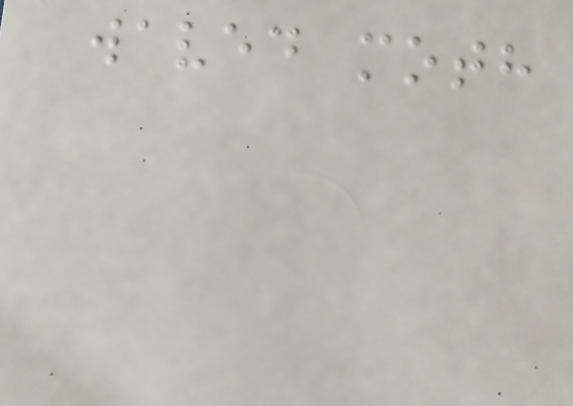waved moth
